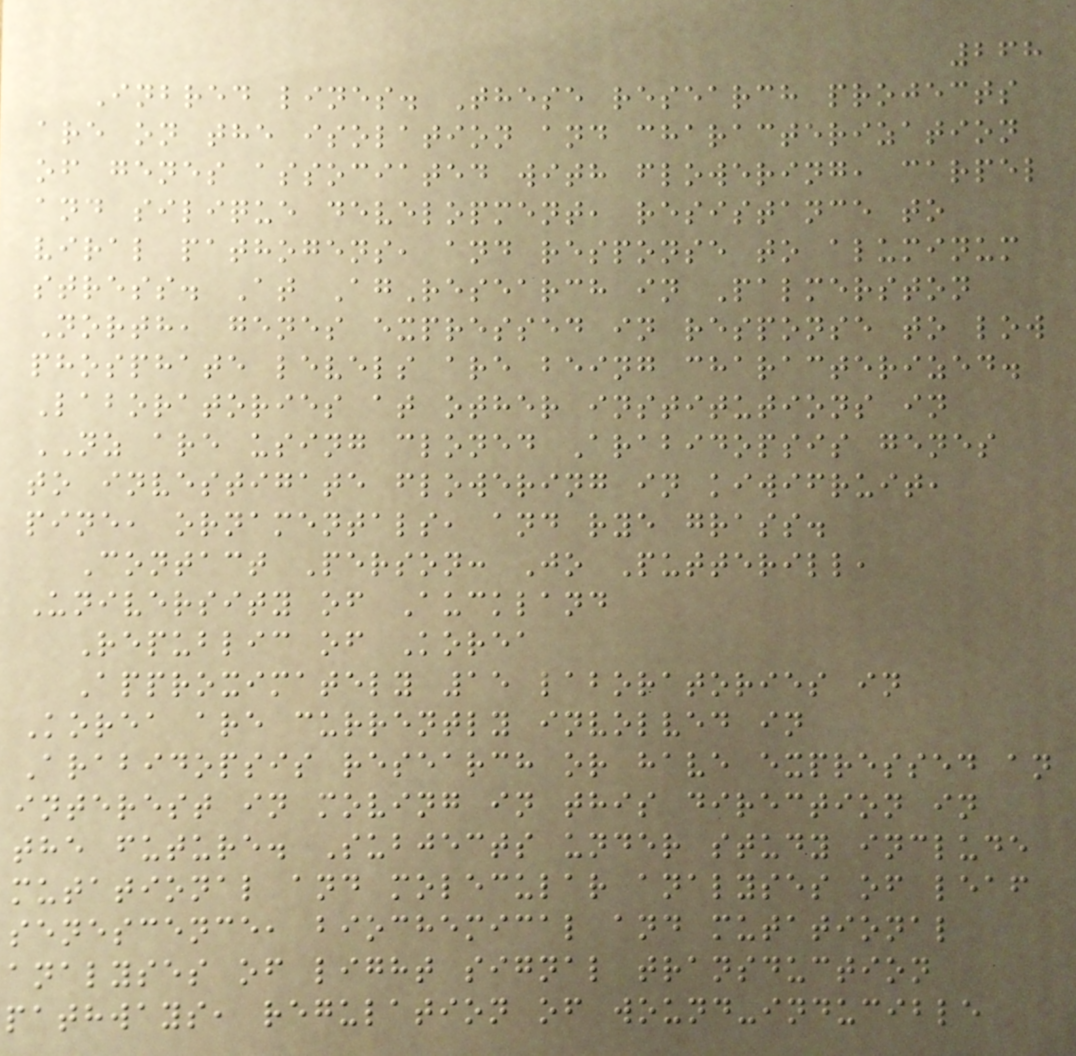268
Inbred lines. These research projects
are on the isolation and characterization
of genes associated with flowering, carpel
and silique development, resistance to
viral pathogens, and response to aluminum
stress. At AgResearch in Palmerston
North, genes expressed in response to low
phosphate levels are being characterized.
Laboratories at other institutions in
NZ are using cloned Arabidopsis genes
to investigate flowering in kiwifruit,
pine, ornamentals, and rye grass.
Contact Person: Jo Putterill,
University of Auckland
Republic of Korea
Approximately 15 laboratories in
Korea are currently involved in
Arabidopsis research or have expressed an
interest in moving in this direction in
the future. Subjects under study include
mutational and molecular analyses of leaf
senescence, biochemical and mutational
analyses of light signal transduction
pathways, regulation of wound-inducible
